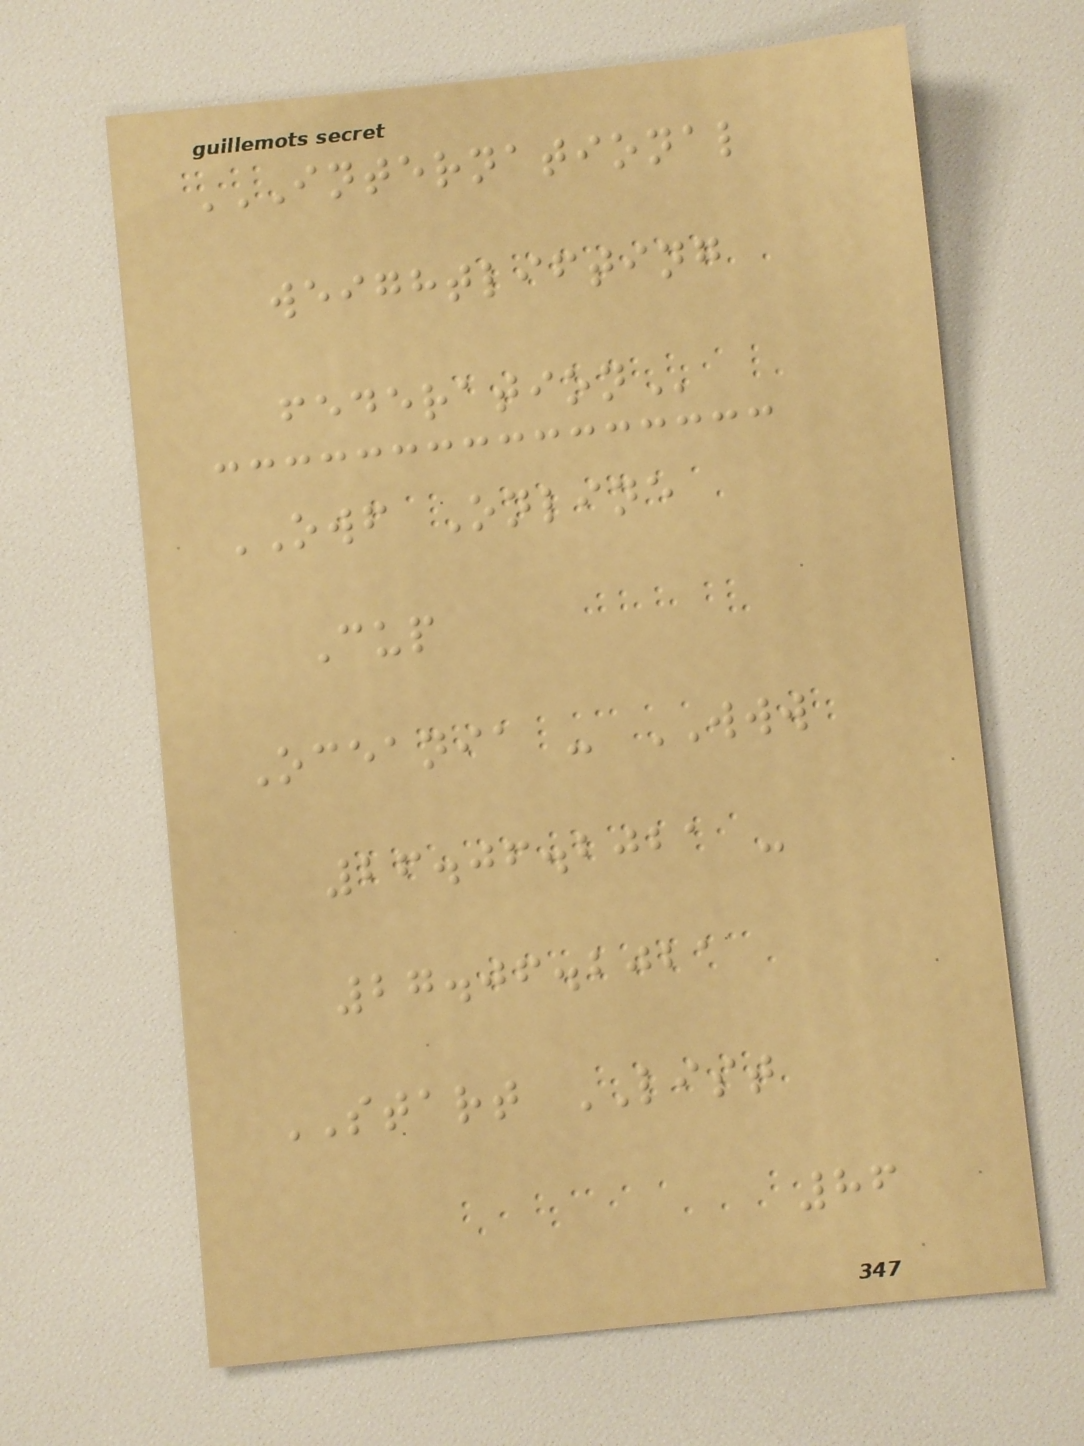INTERNATIONAL
WEIGHTLIFTING
FEDERATION
OWF Online
Cup
Oceania - WWW
26.06.2021 -
27.06.2021
START LIST
86
